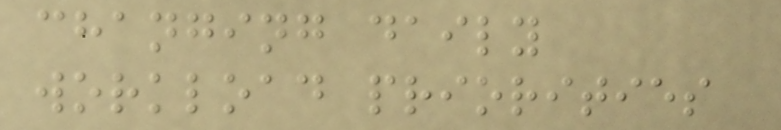changing daily
workload priorities
